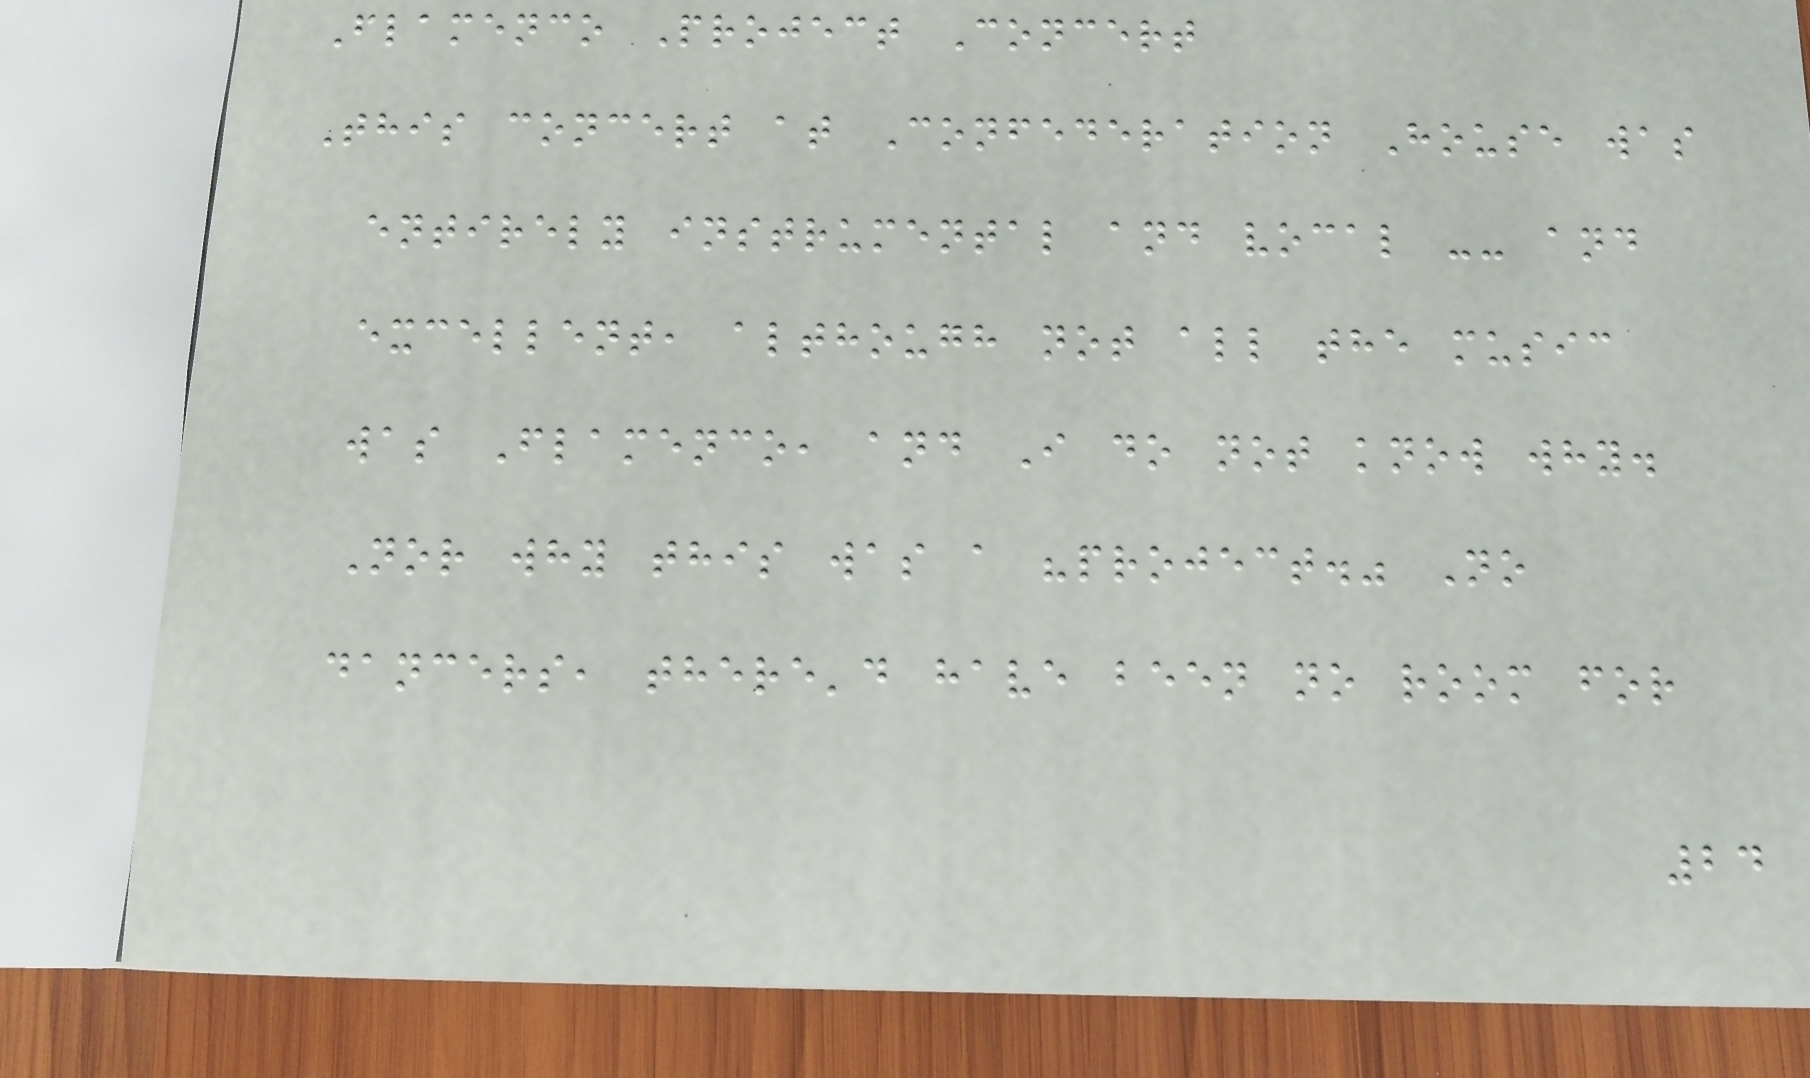Flamenco Project Concert
This concert at Confederation House was
entirely instrumental and vocal -- and
excellent, although not all the music
was Flamenco, and I do not know why.
Nor why this was a "project." No
dancers, there'd have been no room for
24
